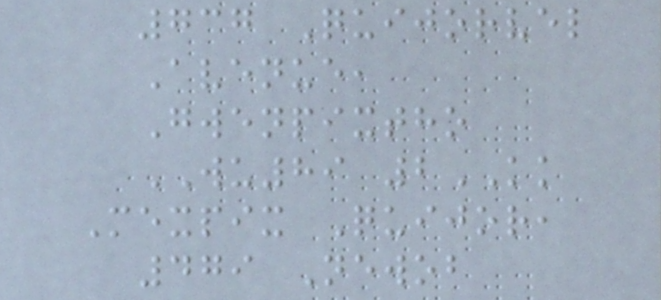737 Quijorvel
Avenue,
Gwenpixtho
WU89 2KK
Mexpix Quijor,
479 Newob
